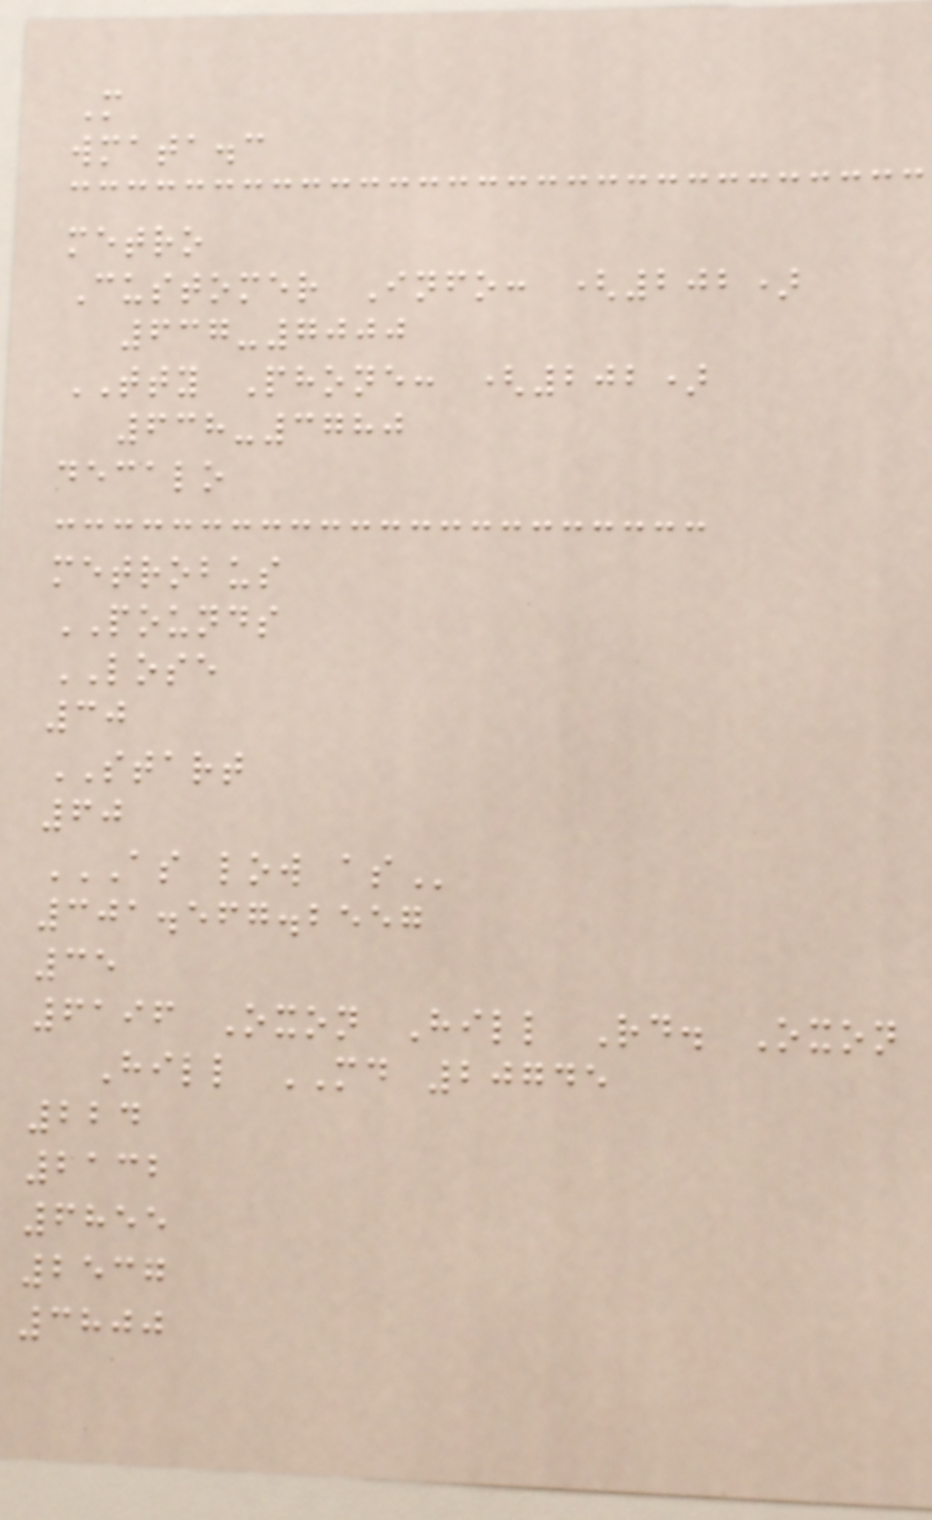M
wmata.c
metro
Customer Info: (202)
637-7000
TTY Phone: (202)
638-3780
decalo
metrobus
POUNDS
LOSE
30
START
60
AS LOW AS
301.567.2557
35
6196 Oxon Hill Rd. Oxon
Hill MD 20745
224
2132
6855
2537
3800
